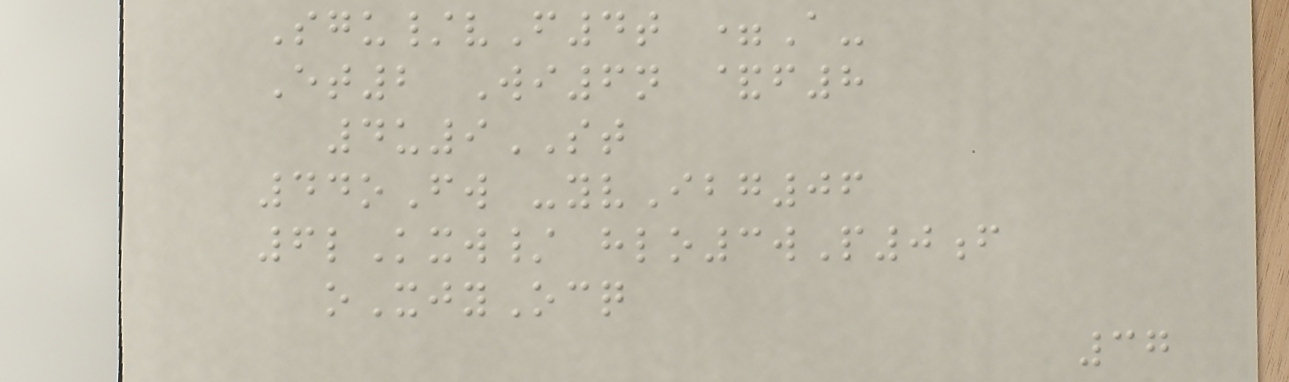Sgu/vF4t =A-
Et2 Wi6n &f8
4u9ST
44oFw -yvIbg06
6lKxw/ hlo3wP0f
oXjyOcq
37
